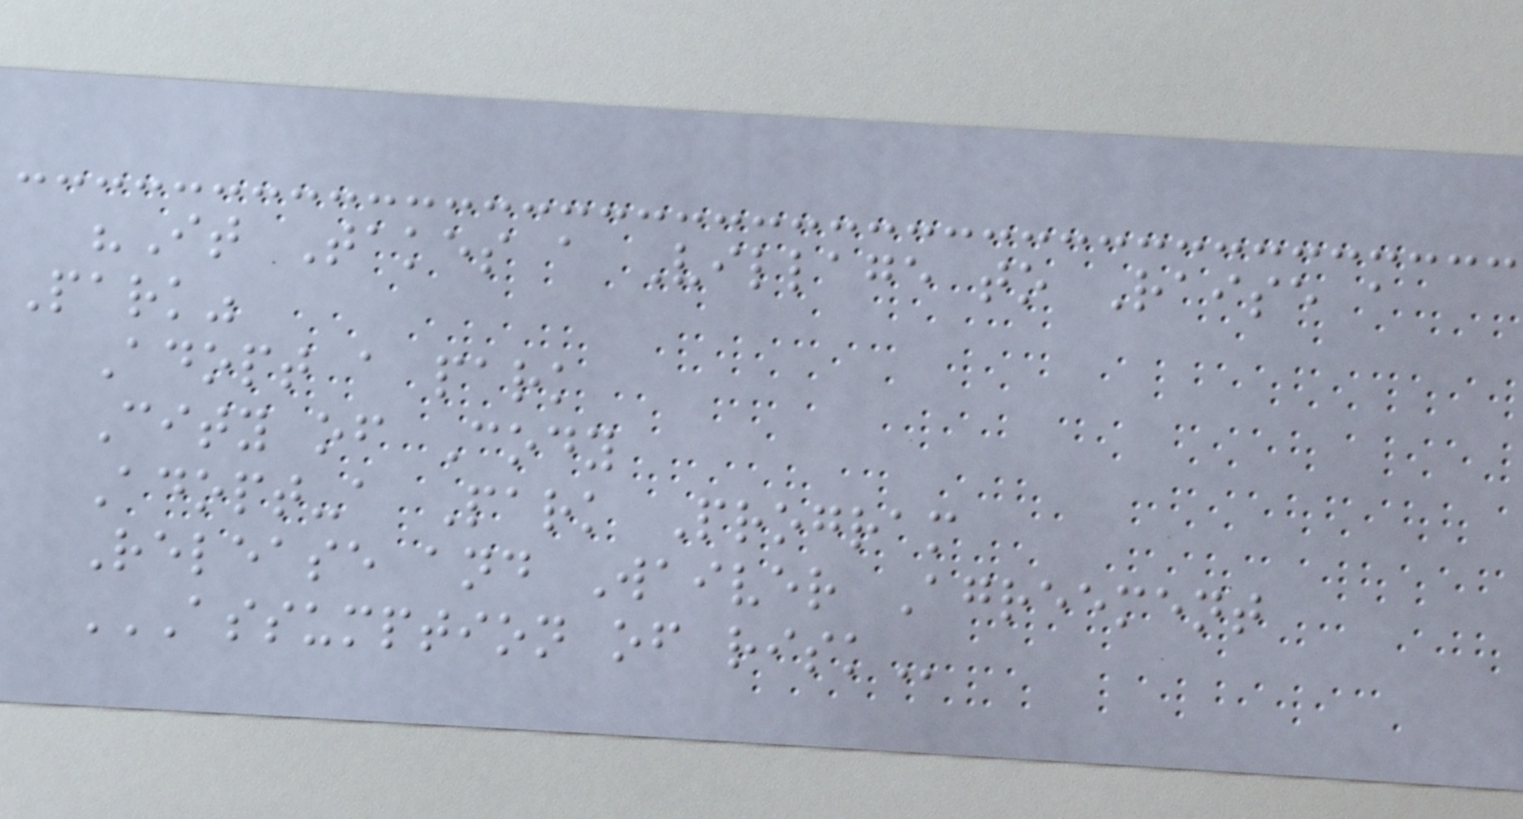"It Takes a Village to Raise a
Park"
Adopt a park
City of Cody
Adopt-a Park Program
Release and Waiver Agreement
ASSUMPTION OF RISK
